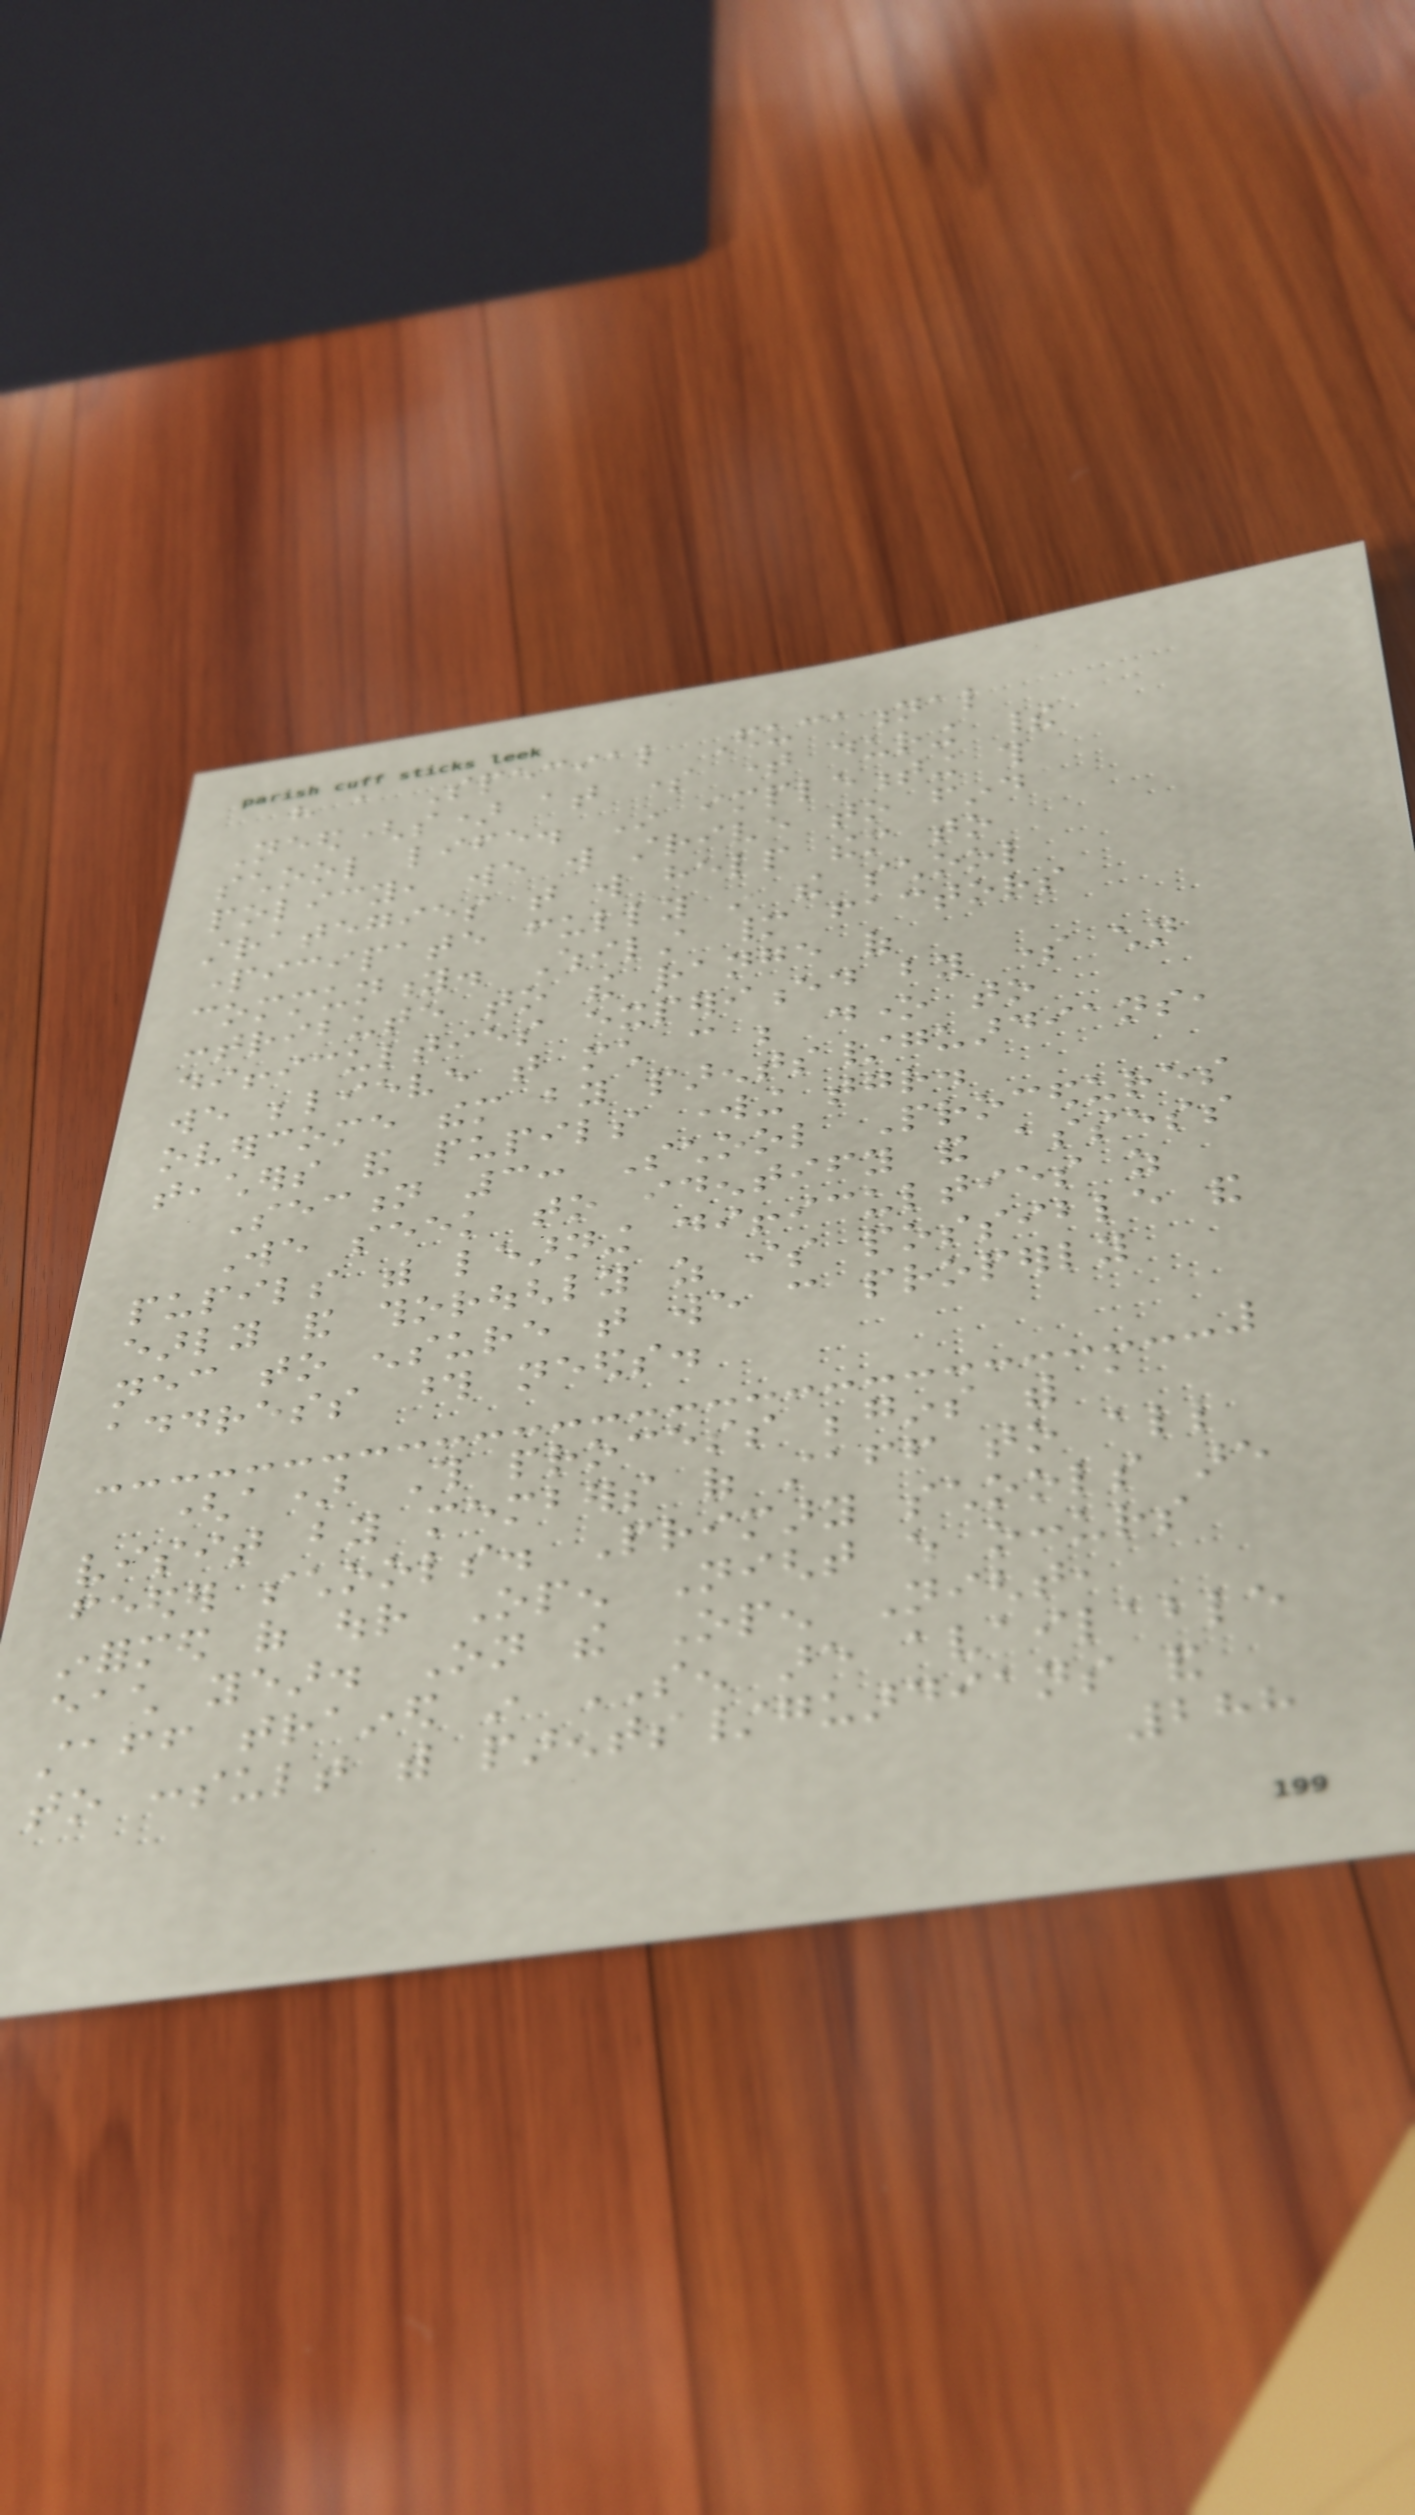have a Special Educational
Need(s) at some time during their
school life. In implementing this
policy, we will strive to find
strategies that will help them to
participate fully in the school
community. Whilst many factors
contribute to the range of
difficulties experienced by some children
we believe that much can be done to
overcome them by parents/guardians,
teachers and pupils working together.
Section 3: School Procedures
We seek to identify and assess
pupils with learning difficulties as
early and thoroughly as is possible and
necessary to ensure that we can properly
address those needs.
(a) This process begins with a
visit by members of staff to all
feeder schools. Primary schools are
informed of our Open Night which occurs
each year. On the Open Night,
staff trained in SEN are available
to consult with parents/guardians and
288
